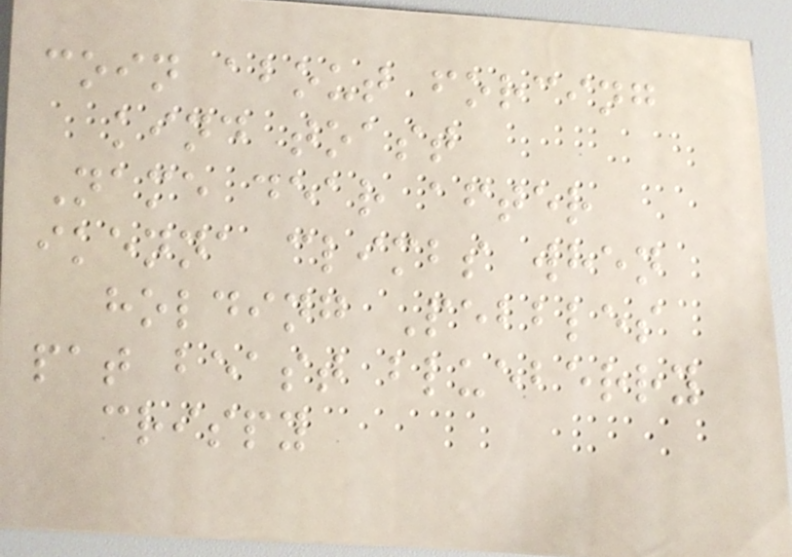coin about forcing
kind toast
Name dear after
ikenna climbs when
holding Pebbles
pat beast blueberry
crispy
